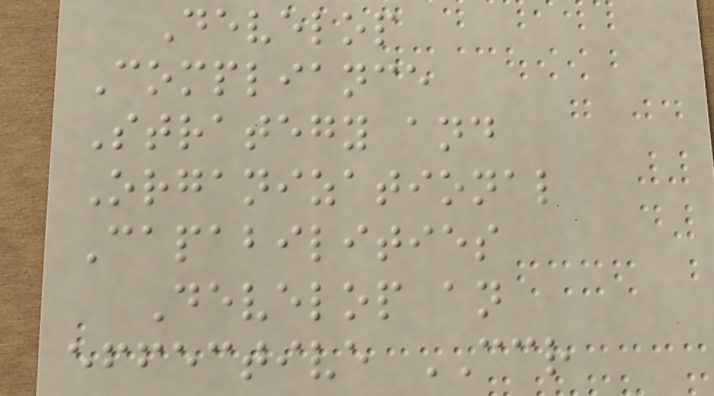Develop
Compliance
Strategy and
Organizational
Capabilities
Develop an
effective CCR
